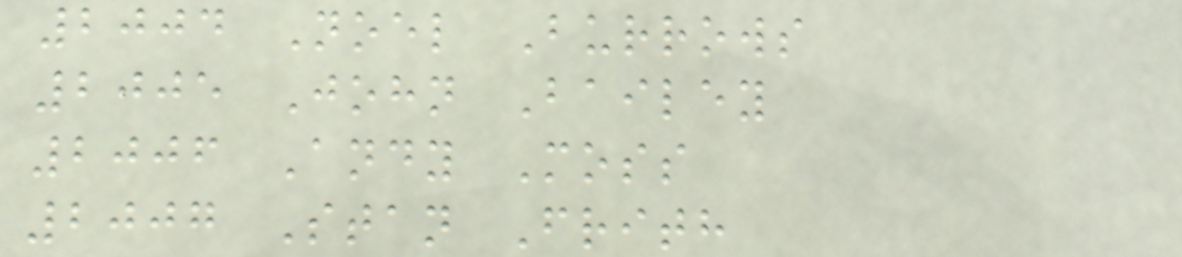2004 Noel Burrows
2005 John Bailey
2006 Andy Moss
2007 Stan Frith
